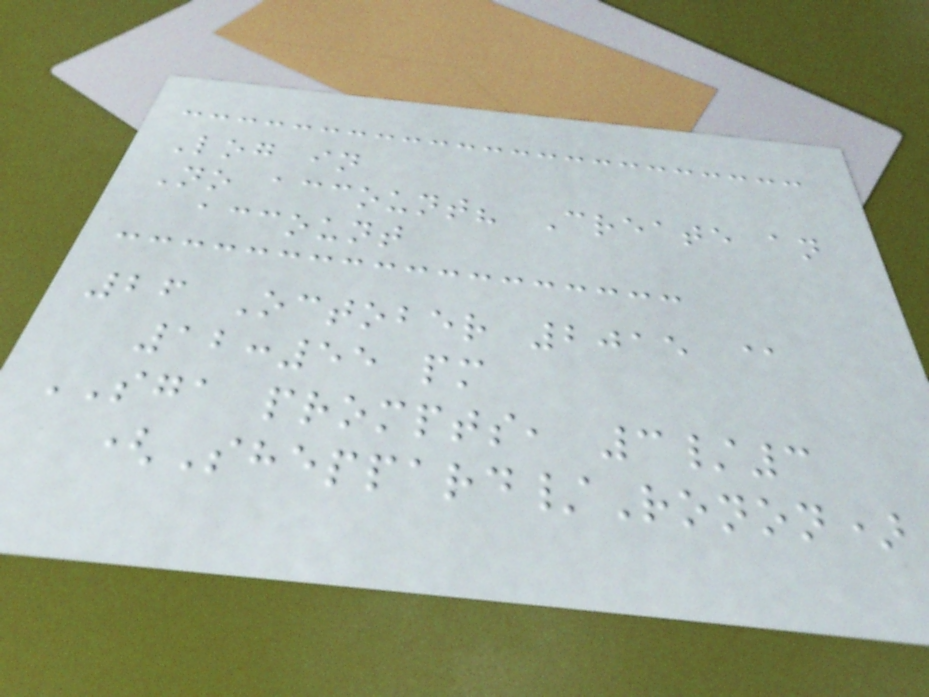Log in
No account? Create an
account
26 October 2015 @
12:55 pm
SGA prompts, 3/3
(Sheppard/Ronon)
